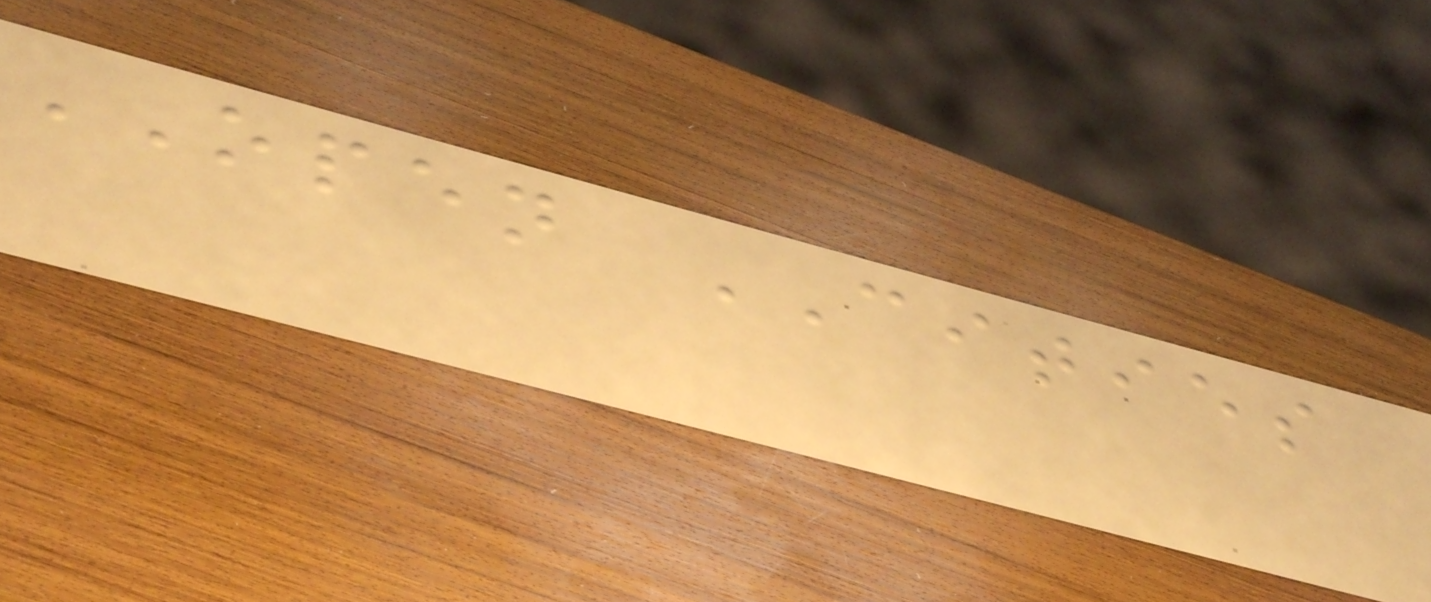OPEN CITIES
